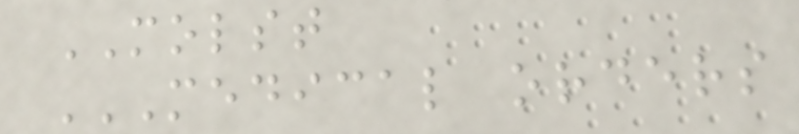MOLST
MEDICAL ORDERS
